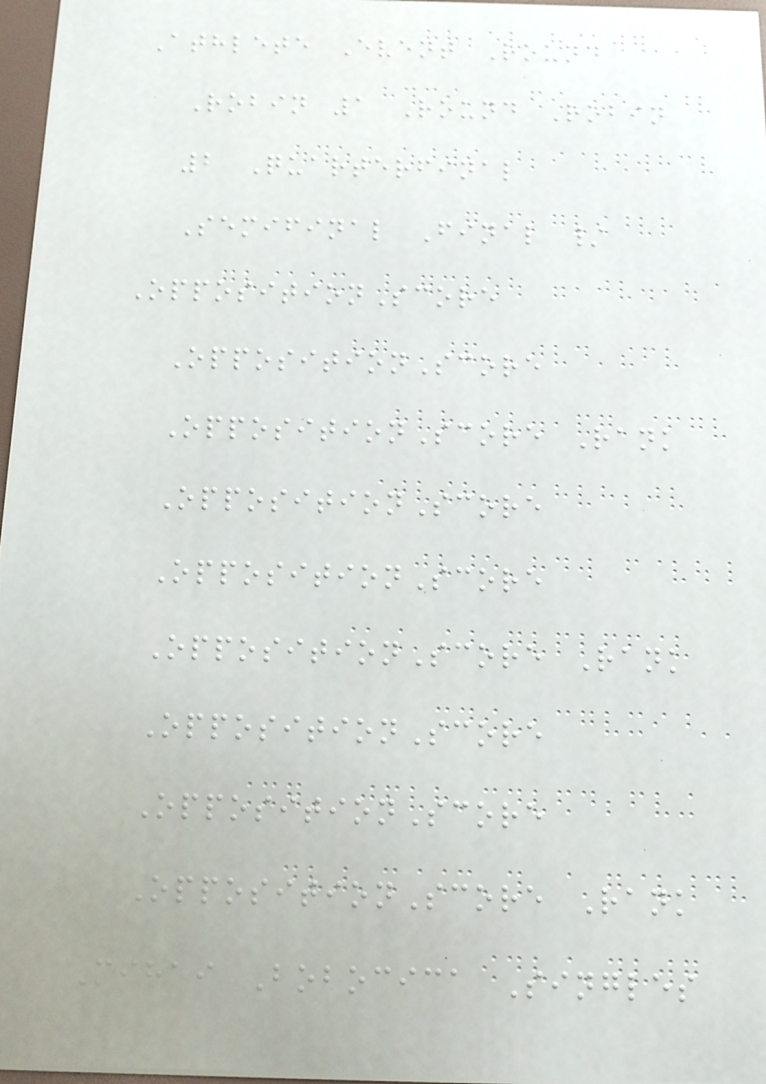Athlete Event Round
Robin 1 Round Robin
2 Quarterfinal
Semifinal Final /
OppositionScore
OppositionScore
OppositionScore Rank
OppositionScore
OppositionScore
OppositionScore Rank
OppositionScore
OppositionScore
OppositionScore Rank
Mihai Bobocica Singles
